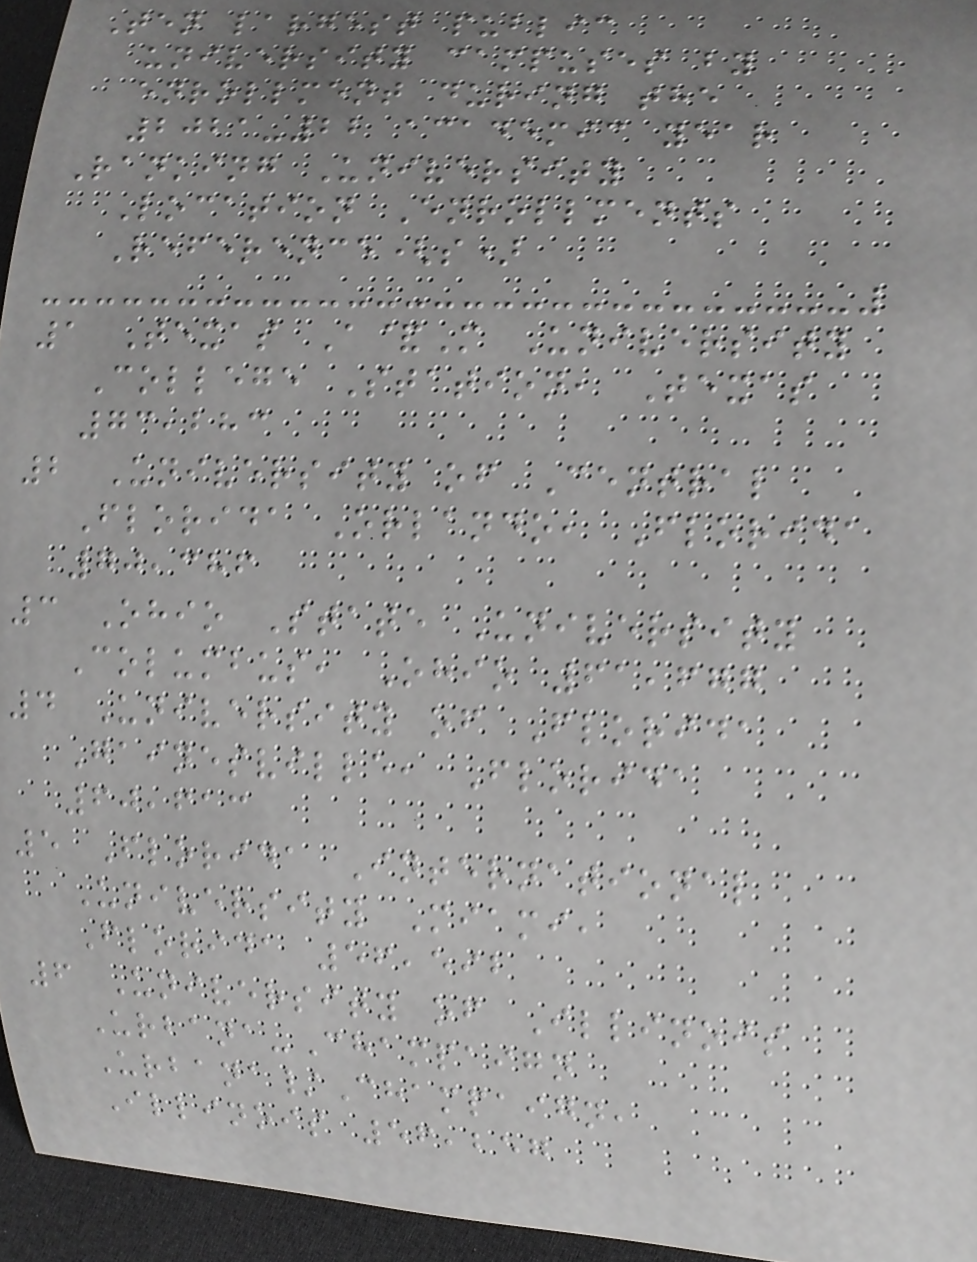Ten largest public
university campuses by
enrollment during the
2021-22 academic year
Ranking University
Location Enrollments
Reference(s)
1 Texas A&M University
College Station, Texas
73,283
2 University of Central
Florida Orlando, Florida
70,386
3 Ohio State University
Columbus, Ohio 61,677
4 University of Florida
Gainesville, Florida
60,613
5 Florida International
University Miami,
Florida 56,592
6 University of Illinois
Urbana-Champaign
Urbana/Champaign,
Illinois 56,257
